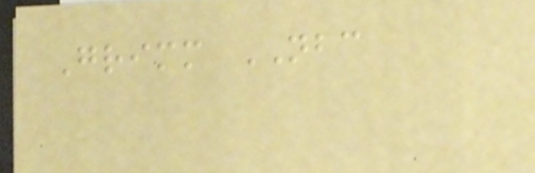Grimm NBC
